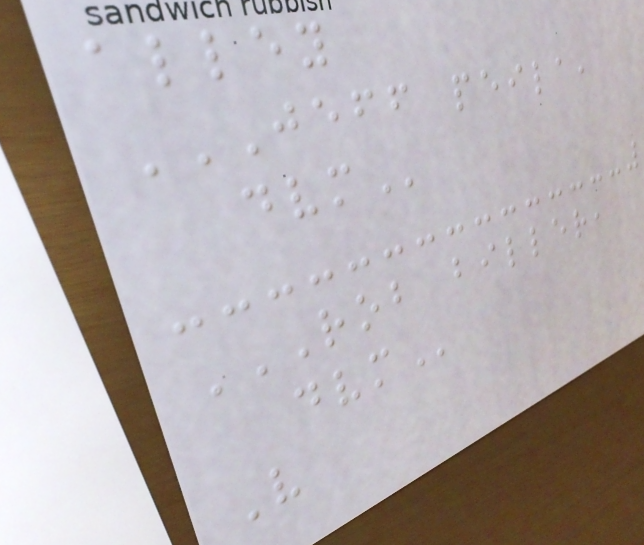alley
JEFF PEILA,
DVM
ROB BILLER,
DVM
V
